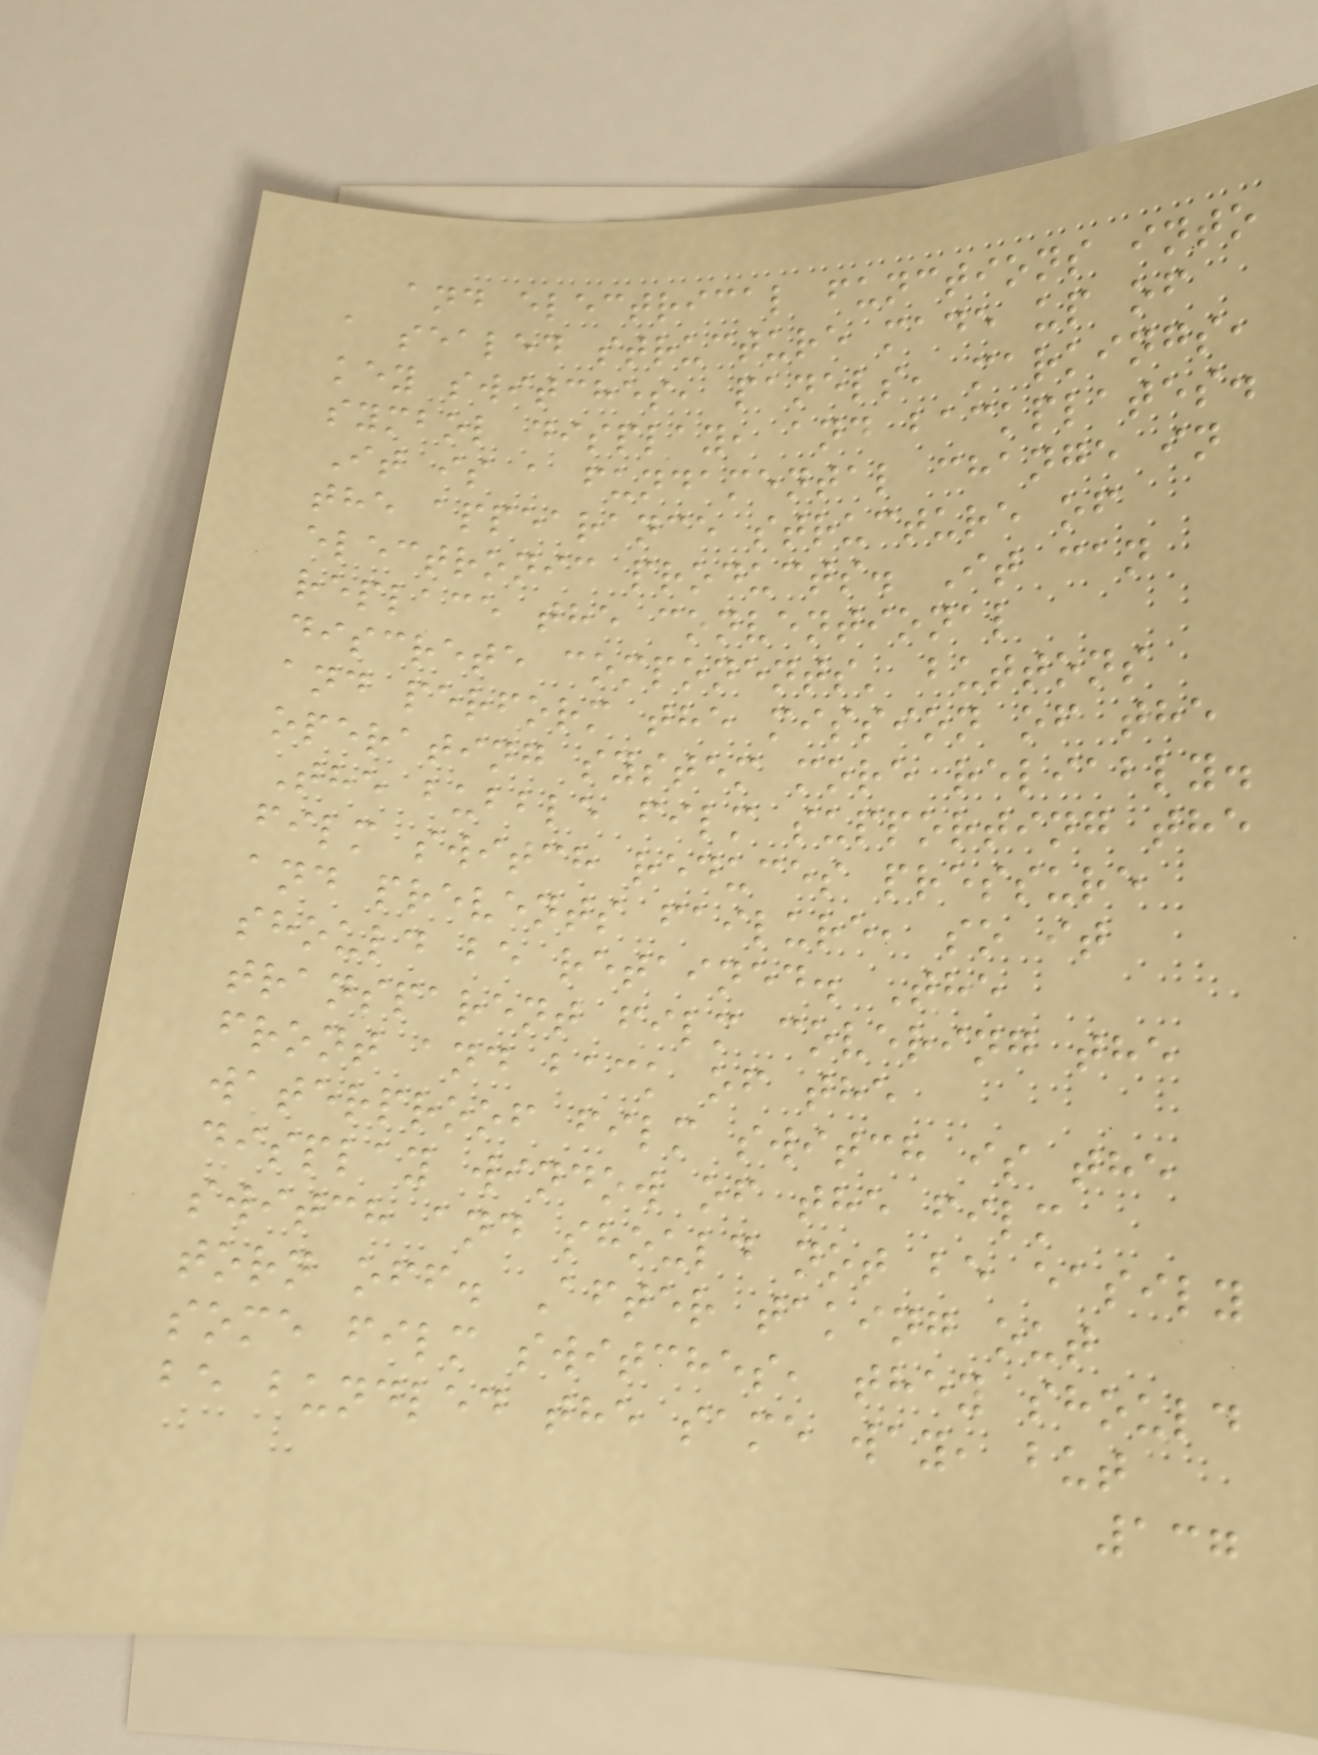and electrical functions into
a sealed structure made up of
key switches, panels, markings,
symbol display, and backplates.
It is a fundamental change in
the appearance structure of
electronic products. It can
replace the conventional
discrete components' buttons
and perform the mission of the
operating system more reliably.
The bubble film supporting the
film switch reduces pressure
and prevents failure, so it
should be retained. The
transparent film covering the
front and back of the
waterproof film switch is the
display window of the film
switch and should not be easily
torn off. After taking out
some film switches, they should
be bundled the same way, but
137
